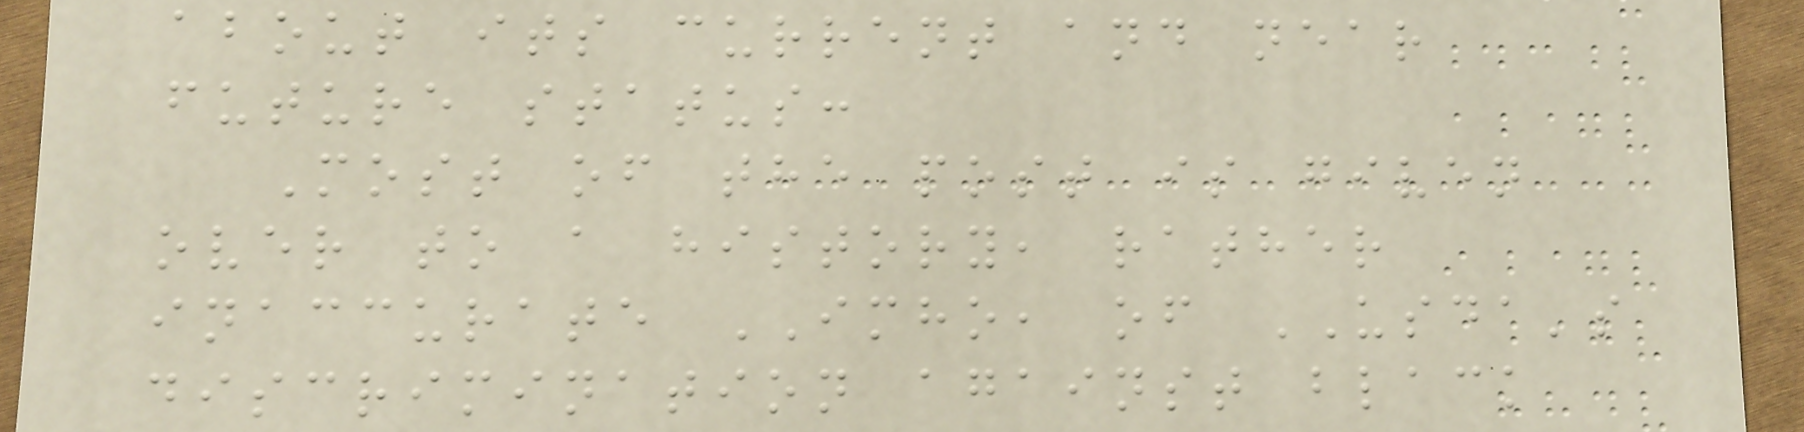about its current and near
future status:
Most of the post is given
over to a history, rather
inaccurate IMHO, of USDA's
discrimination against black
